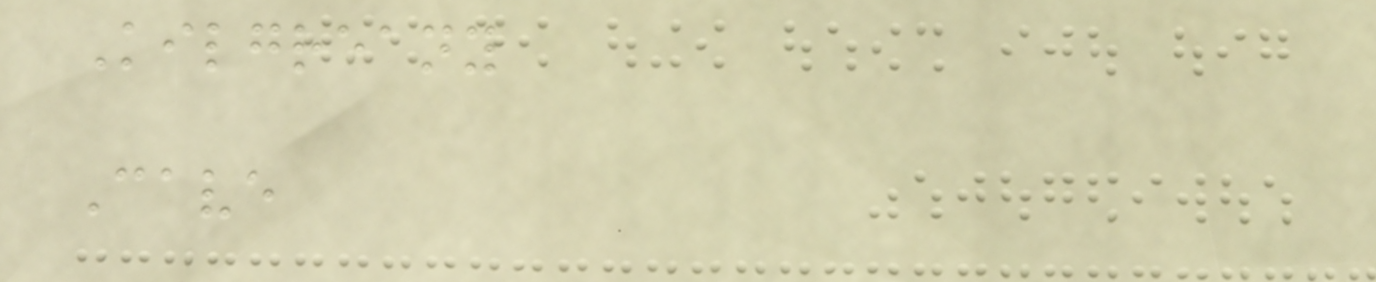Kilgreany
Cave
